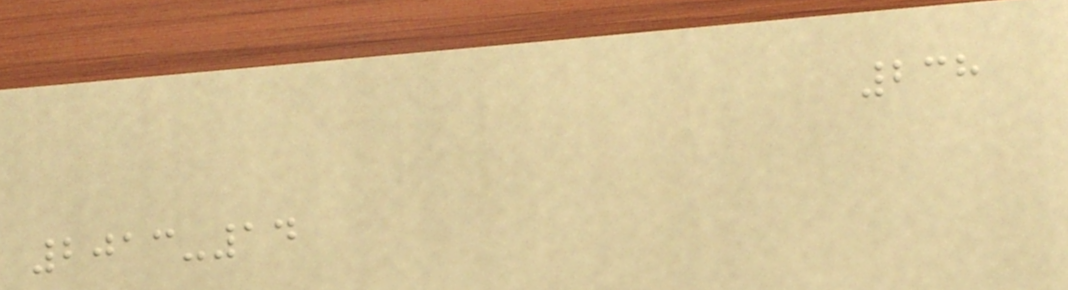238
2013-14
